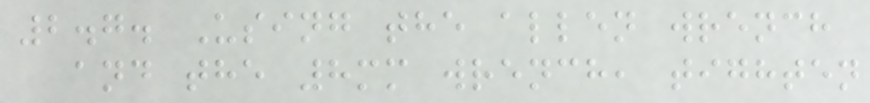2.7. Using the allen wrench
and the 8mm wrench, tighten
